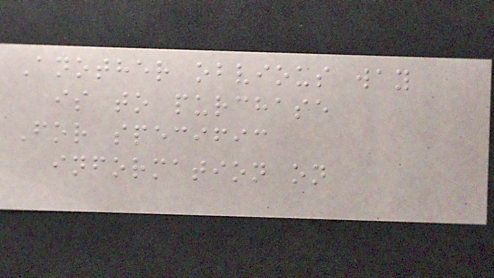Another obvious way
is to purchase
For specific
information on
